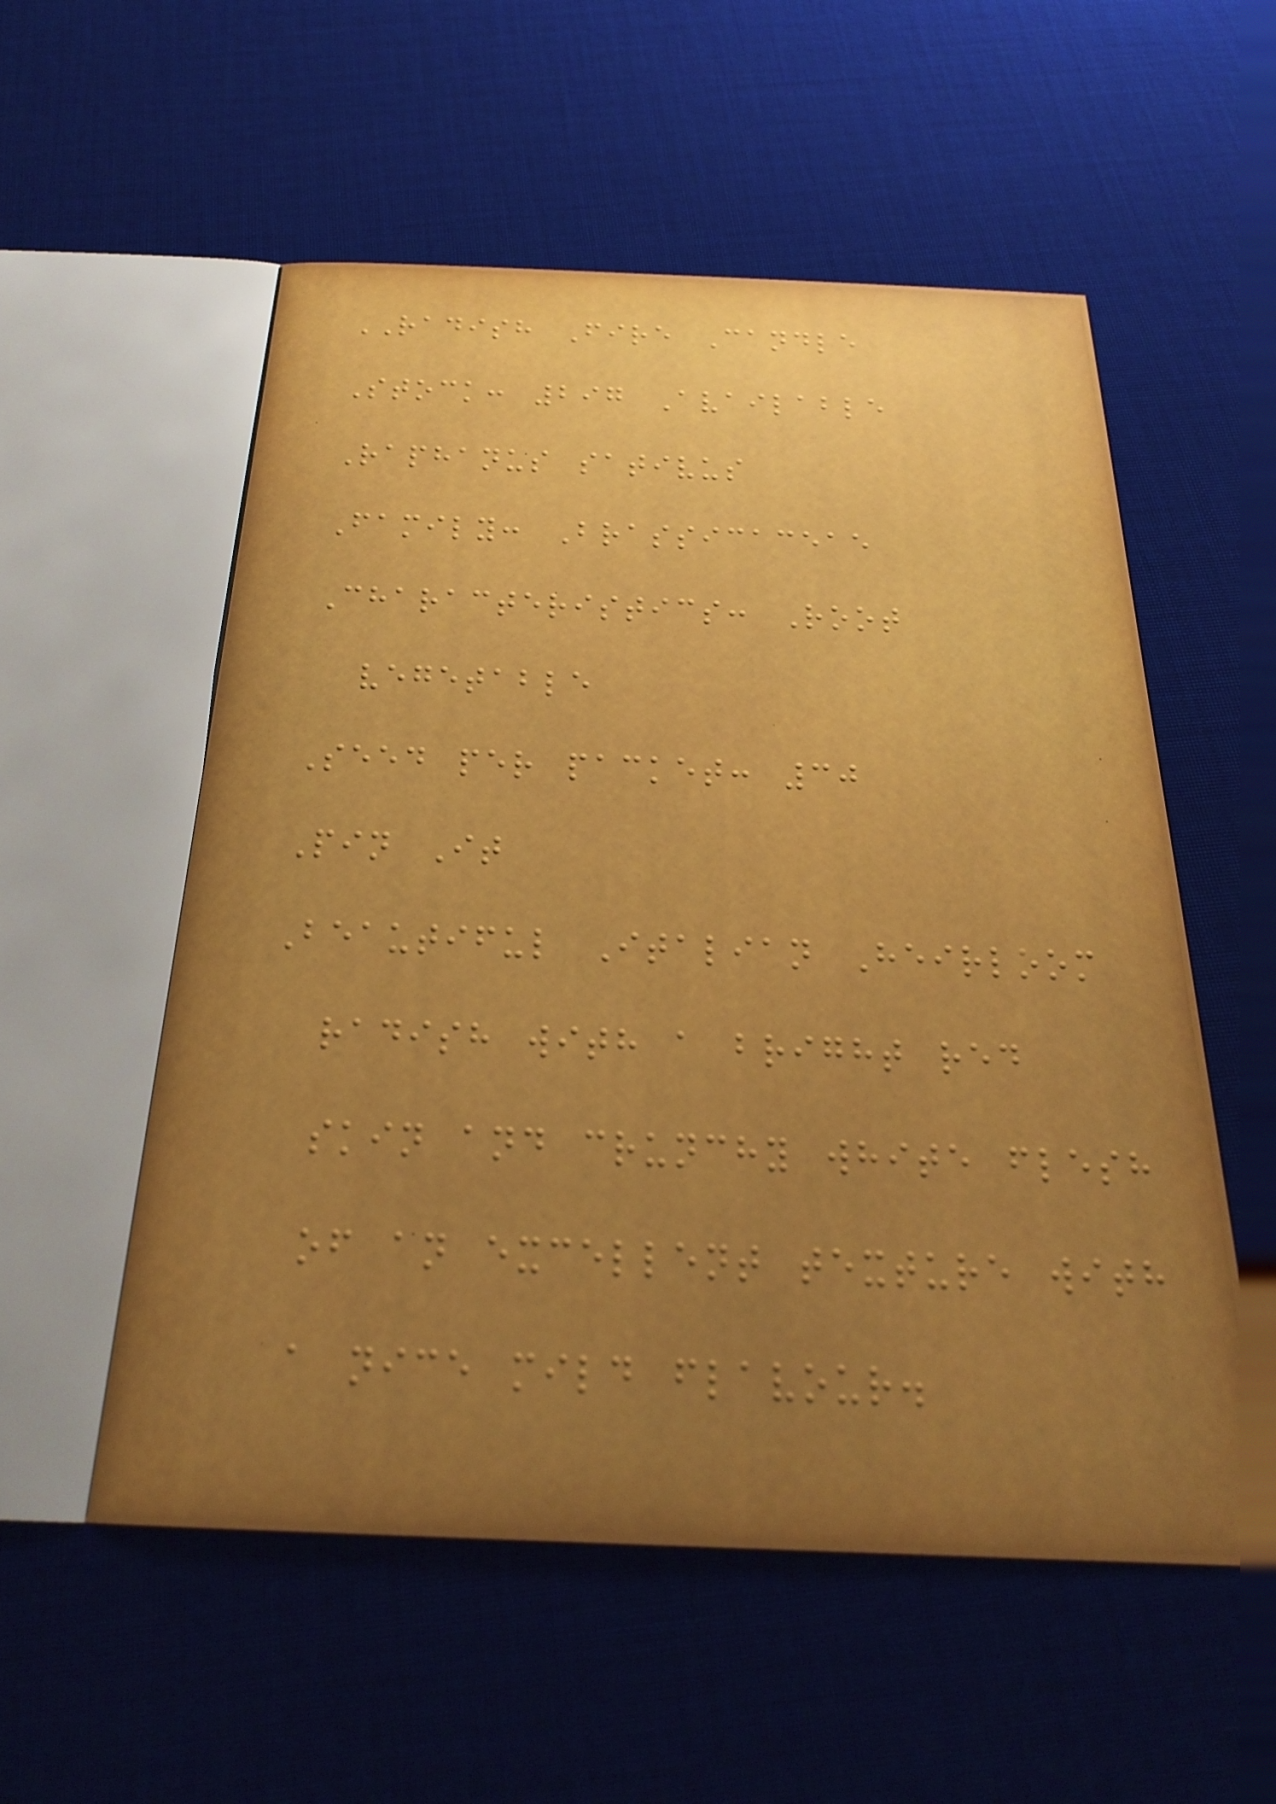RADISH Fire Candle
Stock: 297 Available
Raphanus sativus
Family: Brassicaceae
Characteristics: Root
vegetable
Seed per packet: 30
Pin It
Beautiful Italian Heirloom
radish with a bright red
skin and crunchy white flesh
of an excellent texture with
a nice mild flavour.
